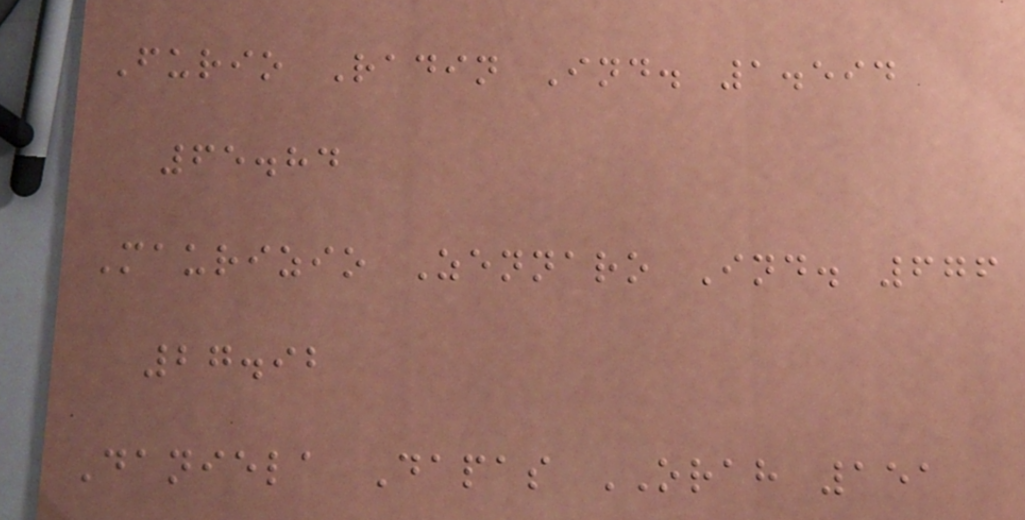Furio Radin Ind. 1.594
65.84
Maurizio Zennaro Ind. 676
27.92
Daniela Dapas ORAH 151
